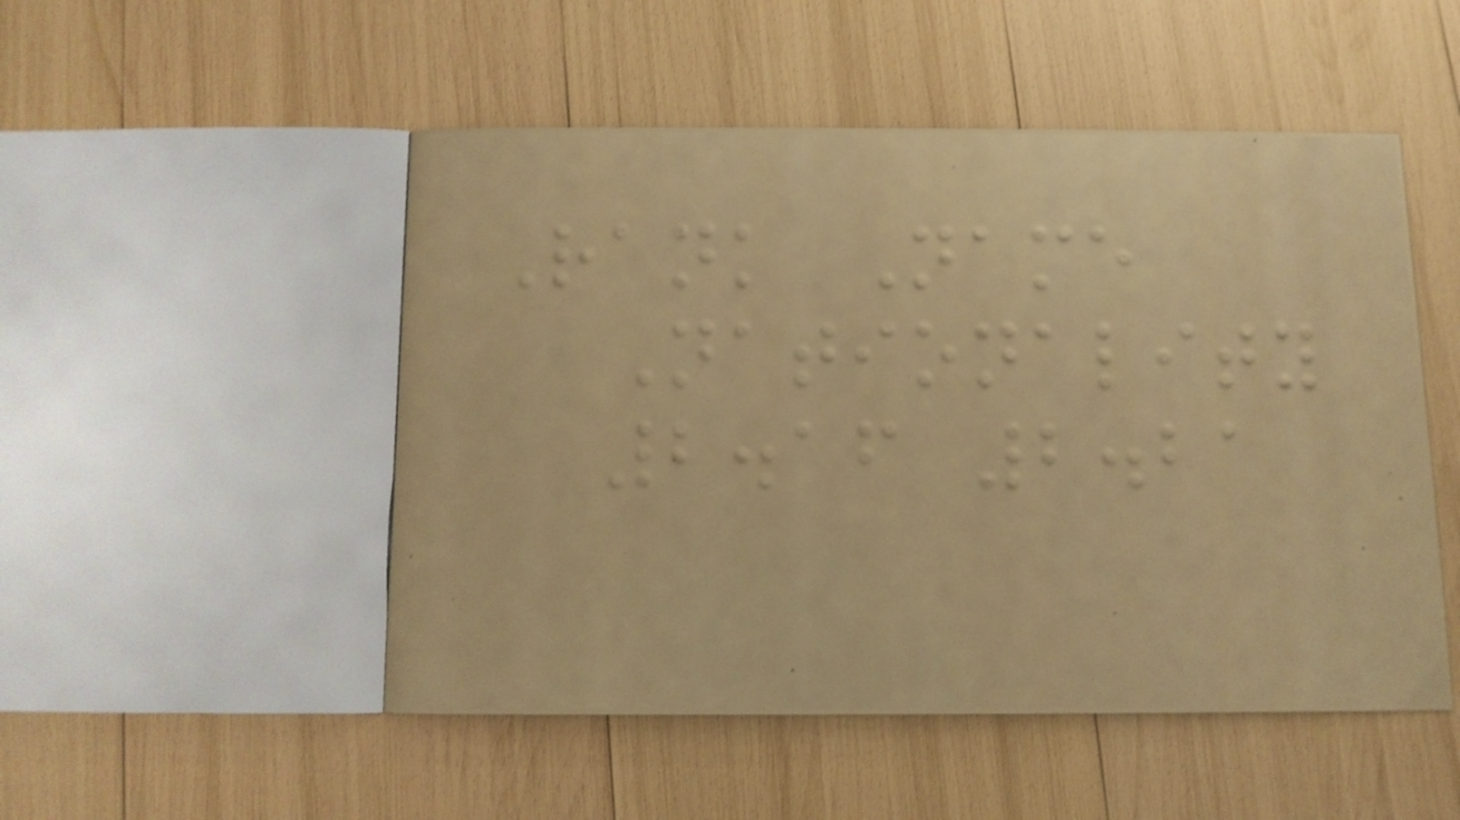Rank Name
Nationality
2.16 2.21
